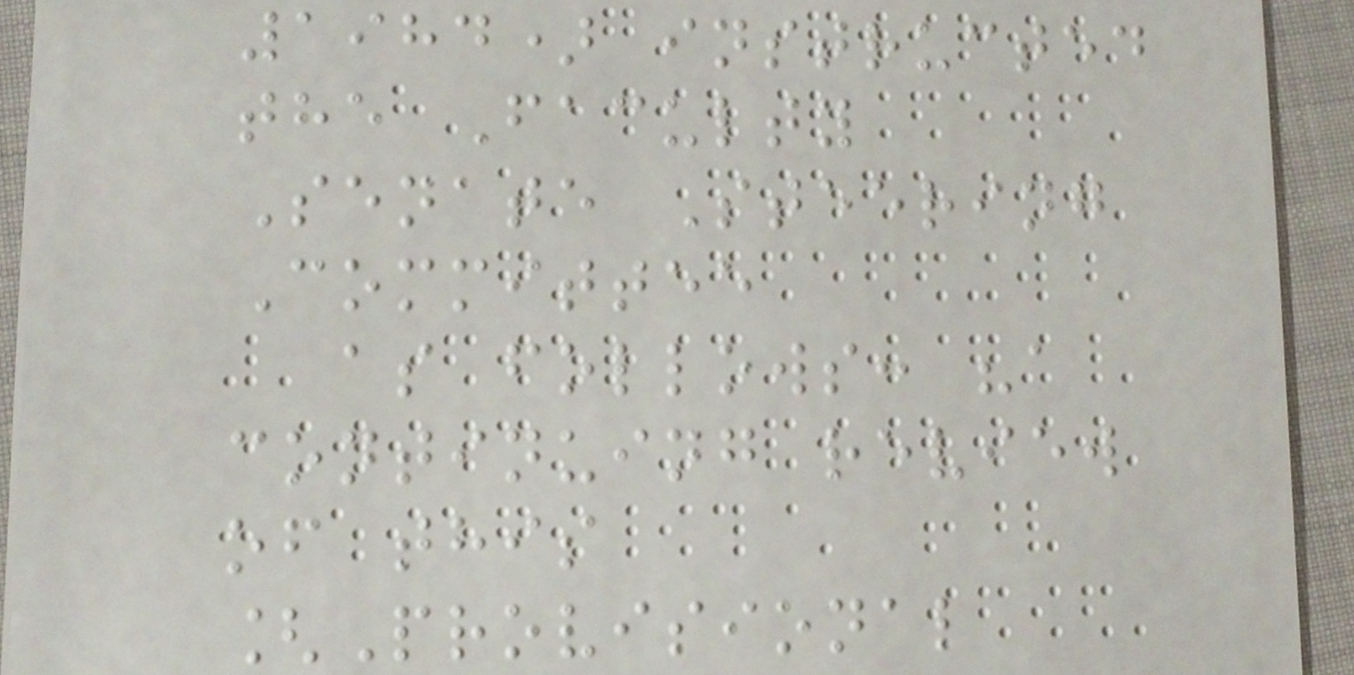1984) instructed
the Faculty
Senate Steering
Committee
as follows: "a
continuing review
of this
[Provisional
